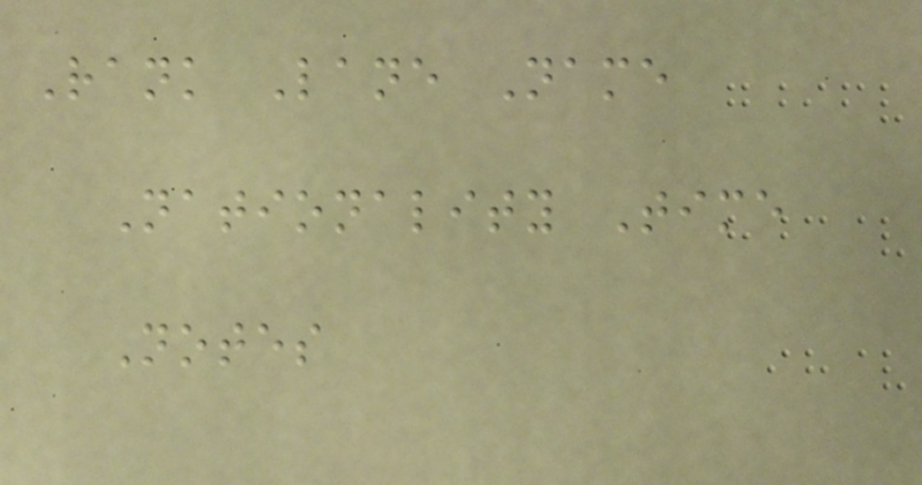Rank Lane Name
Nationality Time
Notes
